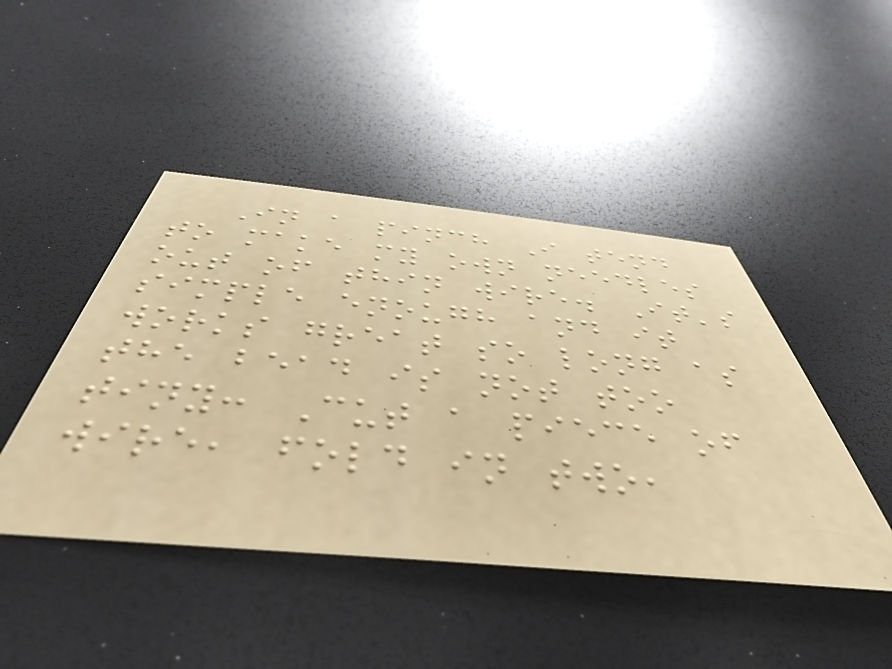In a pinch I tend
to make my own needles
out of thin wire. It's
simple enough and it
works great so long as
the bead is not too
tiny: Cut a piece of
wire, fold in two,
